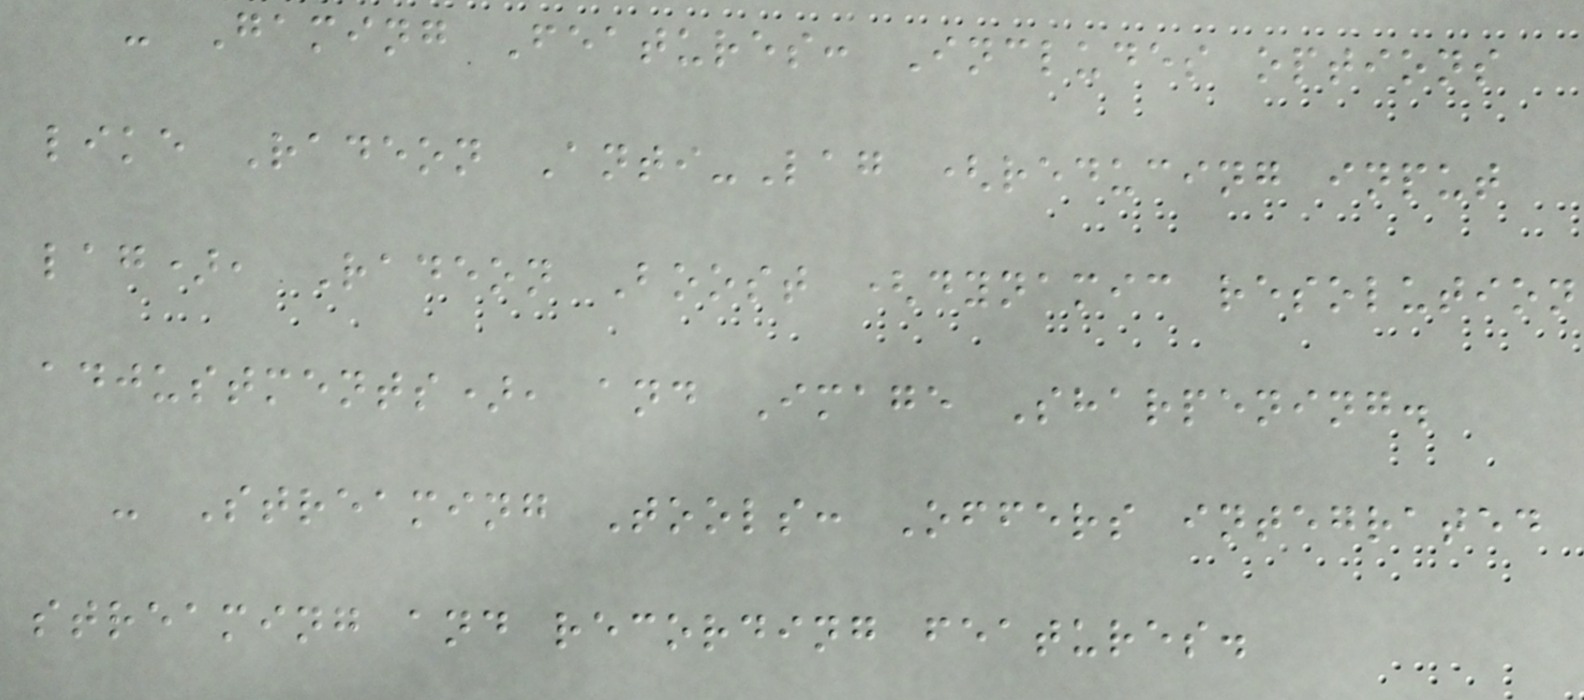- Gaming Features: Includes options
like Radeon Anti-Lag (reducing input
lag), Radeon Boost (dynamic resolution
adjustments), and Image Sharpening.
- Streaming Tools: Offers integrated
streaming and recording features.
